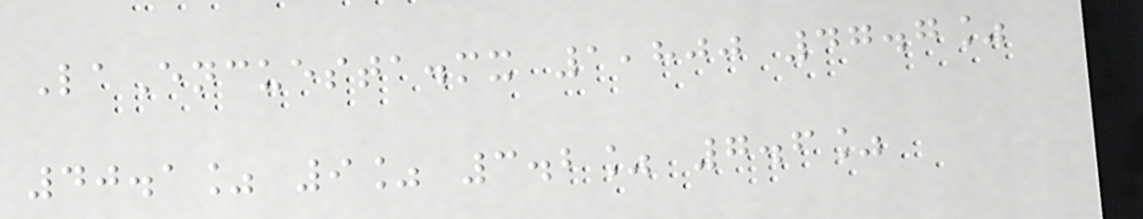LaEncuesta.mx 1,800 47.7%
40.1% 9% 3.2% 7.6%
